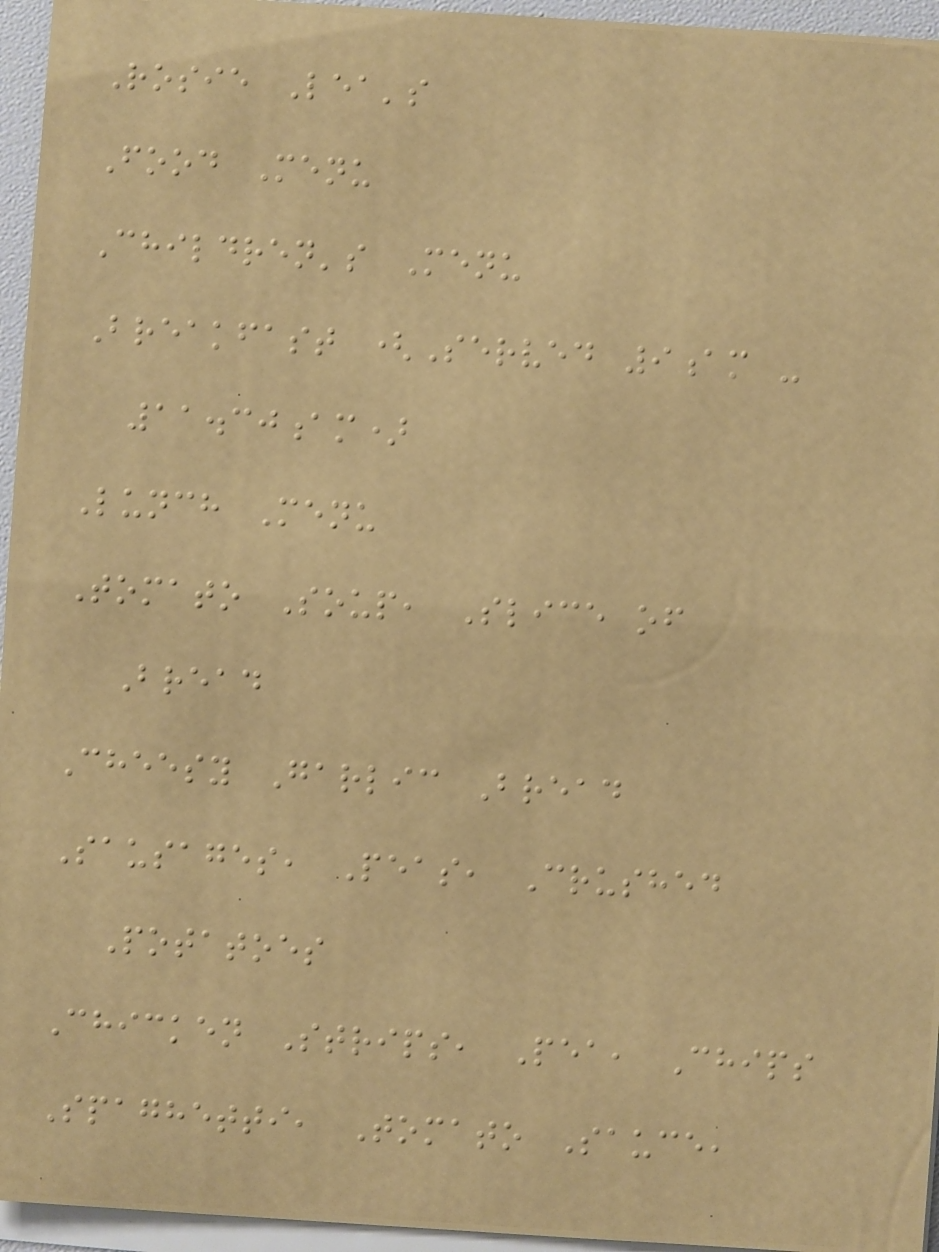Rosie Lea's
Food Menu
Children's Menu
Breakfast (Served 9am -
11.30am)
Lunch Menu
Tomato Soup, Slice of
Bread
Cheesy Garlic Bread
Sausages, Peas, Crushed
Potatoes
Chicken Strips, Pea, Chips
Spaghetti, Tomato Sauce,
